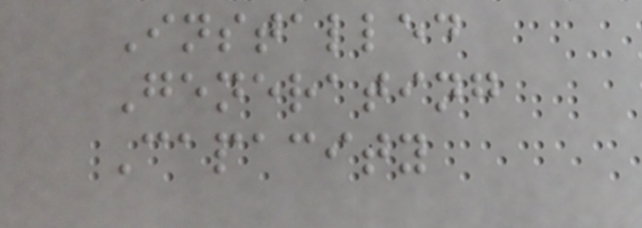Installed
Generating
Capacity
